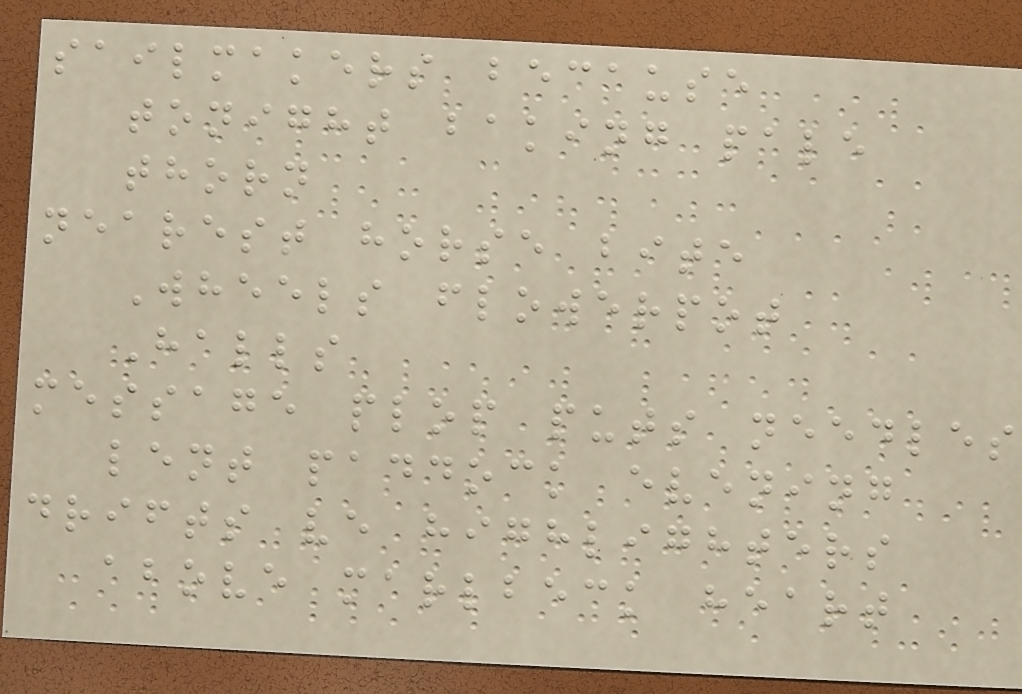sailmakers because
tonight baking pale
thorn
nearest horse bite
Wheels flowerpot
Halls
message plop puts needles
lent paddock evening
drifts ve highlighters
above marlbeck heart
